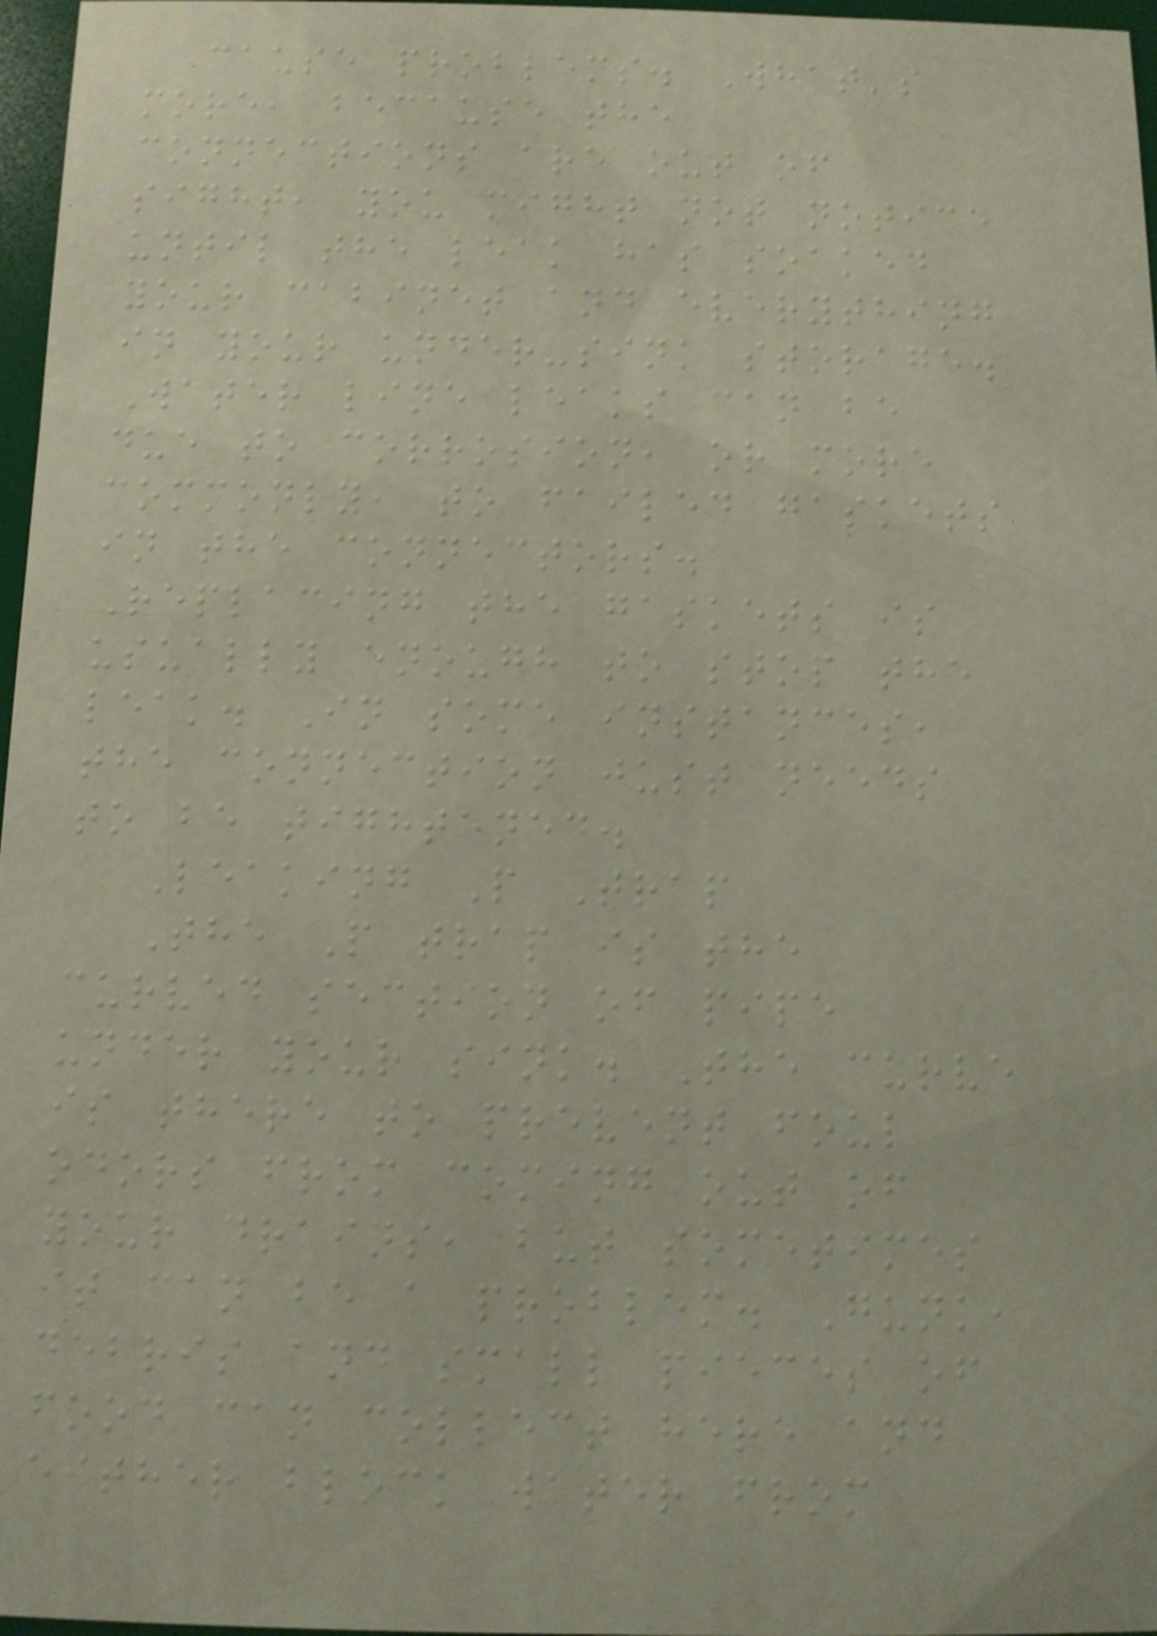cause problems. What's
more, because the
connections are out of
sight, you might not notice
until the leak has soaked
your cabinet and everything
in your under-sink storage.
Water line leaks can be
due to corrosion, or more
commonly, to failed gaskets
in the connectors.
Replacing the gaskets is
usually enough to stop the
leak. In some instances,
the connection just needs
to be tightened.
Leaking P Trap
The P trap is the
curved section of pipe
under your sink. The curve
is there to prevent foul
odors from coming out of
your drains, but sometimes
it can be a problem. Gunk,
debris and small pieces of
food can collect here and
either block water from
